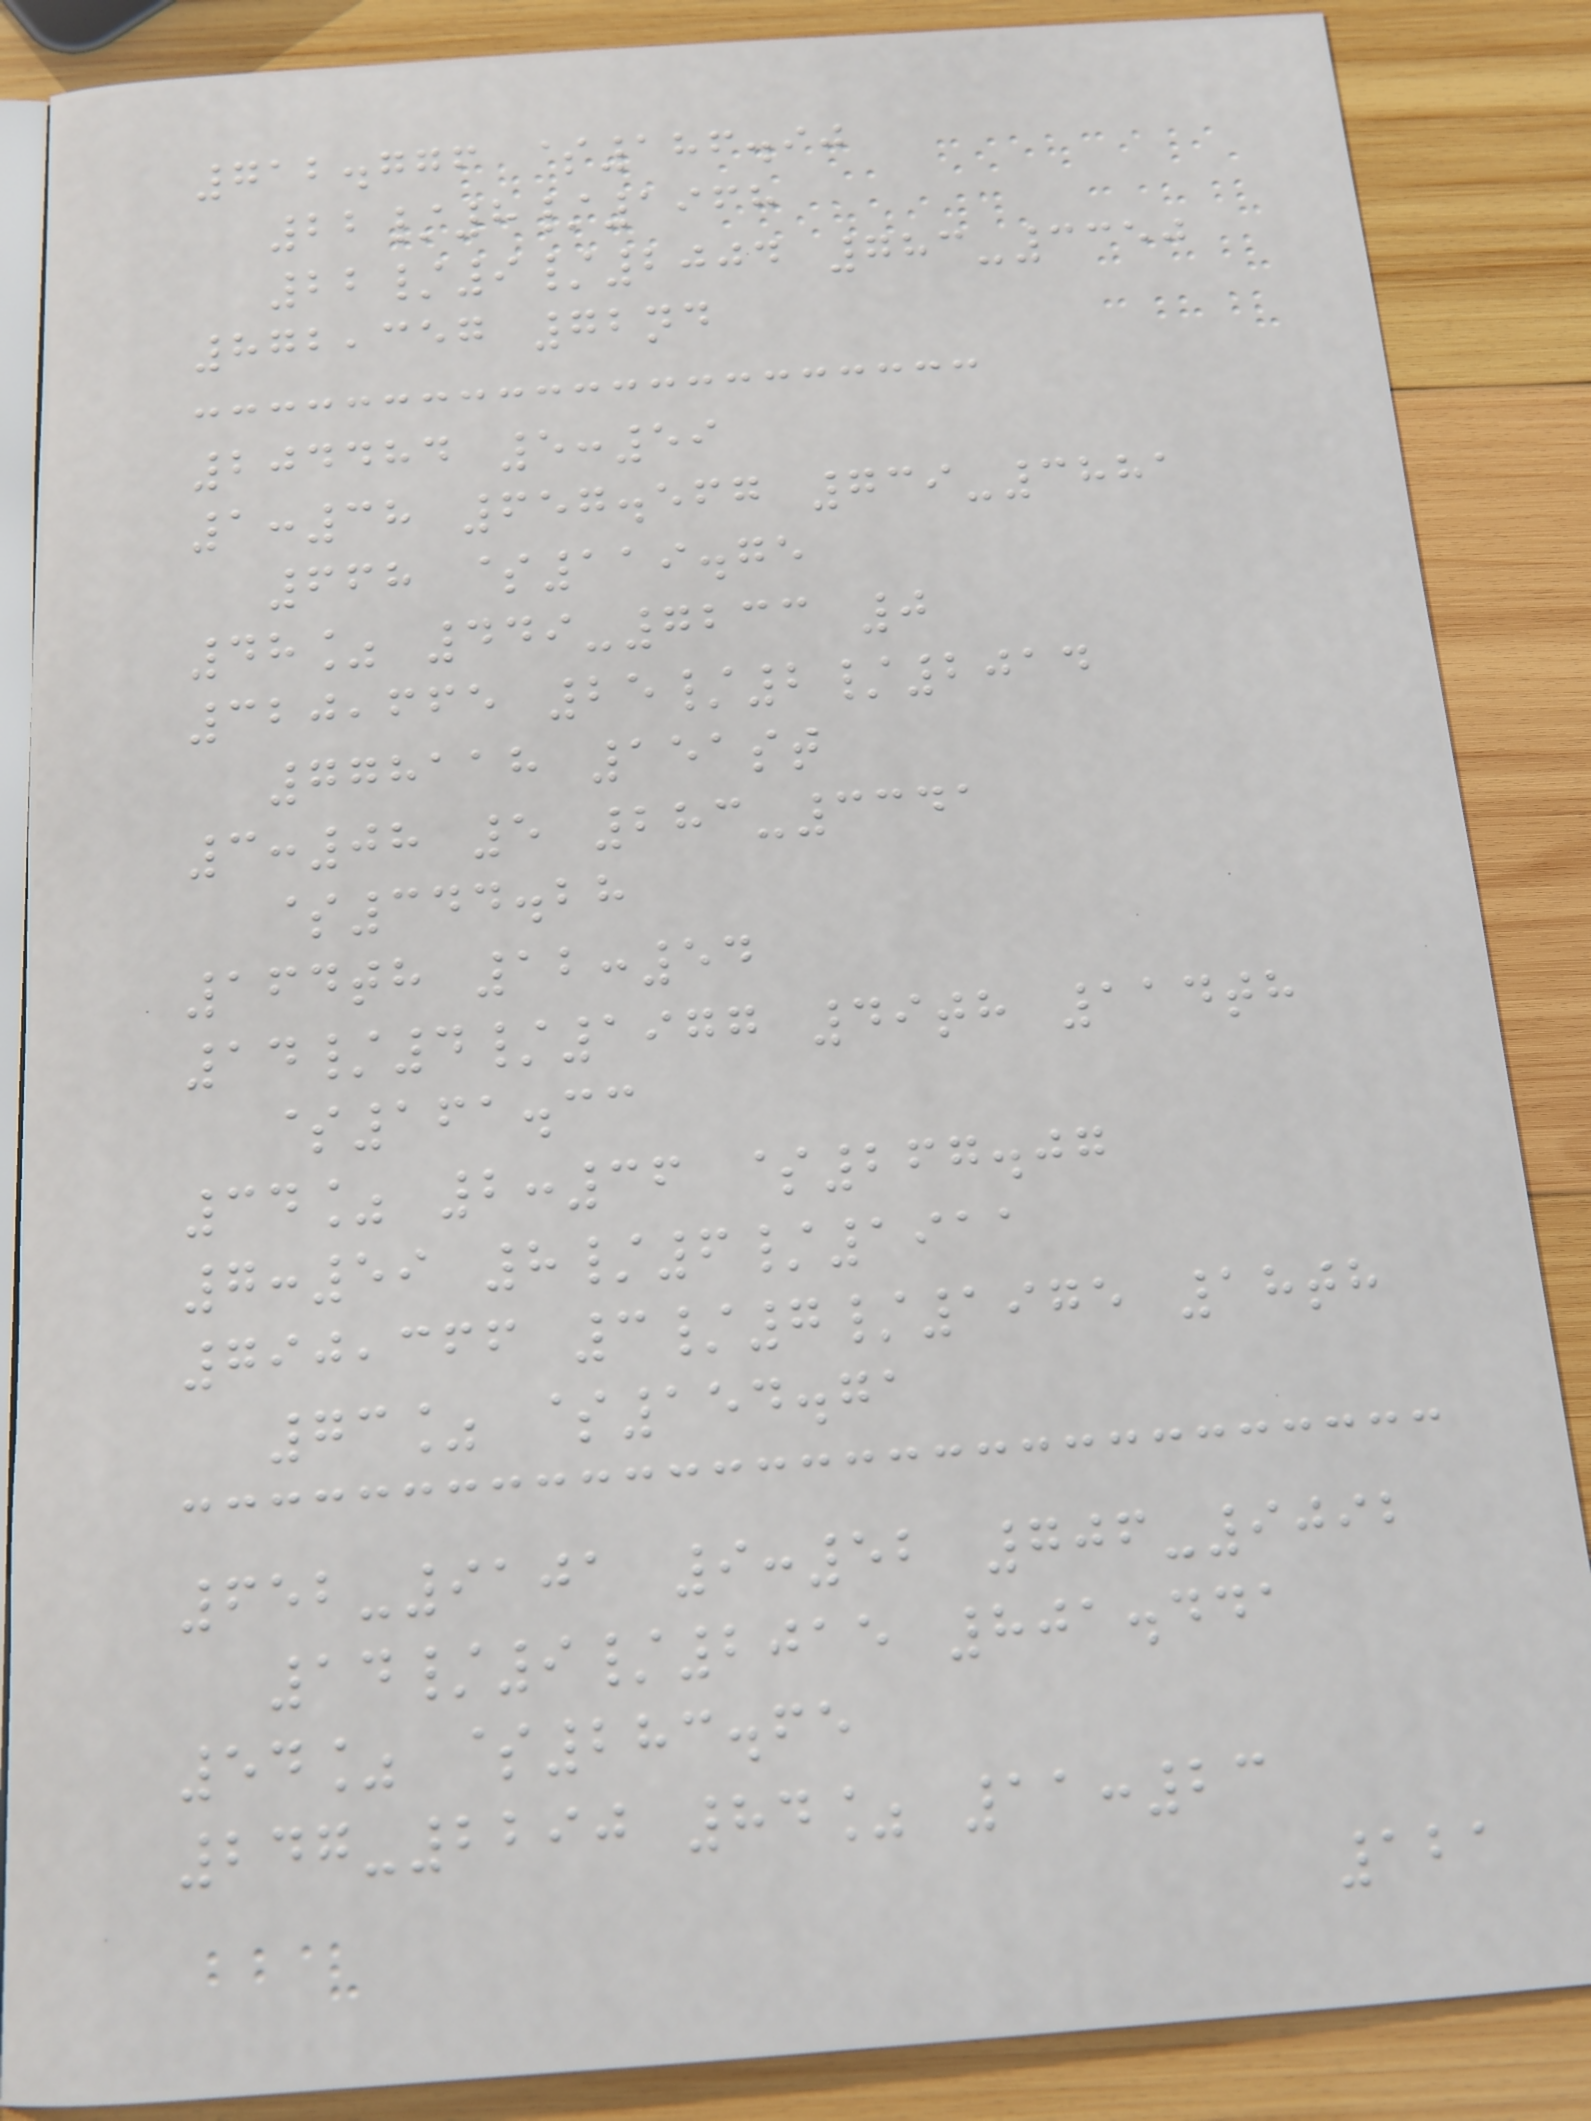712.776 $186.90
22/8/1968
22/9/2004 783-3350
872,357 72nd
204484 5:59
1:38 657.567 739-3881
668 $119.75
48% 449-7233 0
320,665 25/2/2014
778118 151st
3:08 5 283-3341
$344.28
164th 12:54
14/4/1977 49th 114th
$161.33
34% 2:36 $267.07
7:59 8/6/1911
790,366 3/7/1975 18th
73% $154.71
652-9101 9:52 706-9092
14/9/2015 801.441
54% $283.65
247-2290 84% 11:23
121
